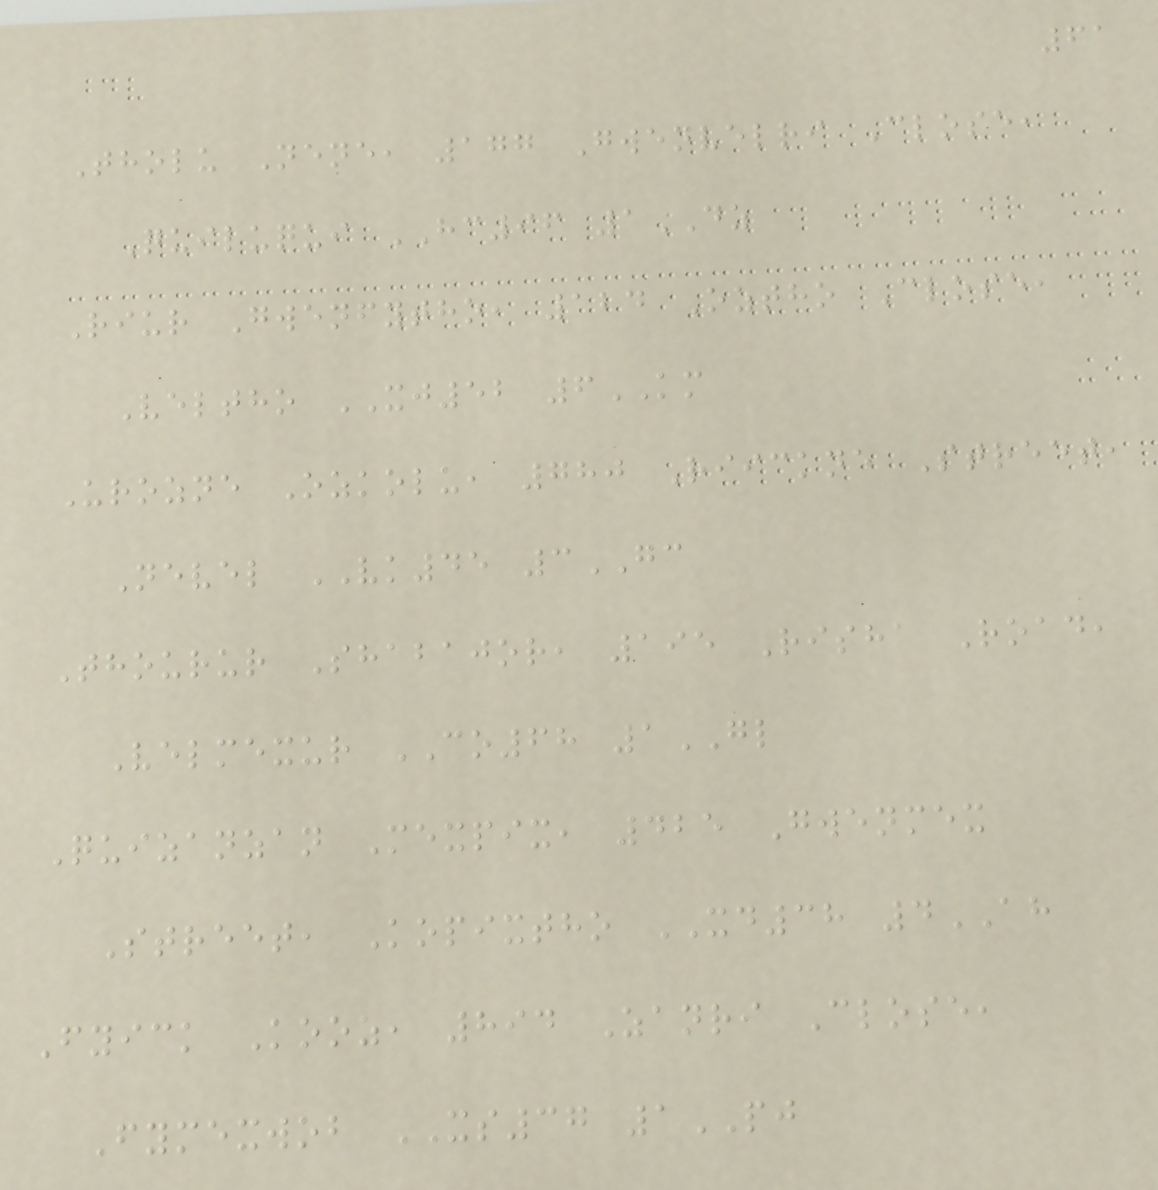61
Tholu Nene, 177 Gwenvelri Close,
Quiluqui HC96 1DZ
Riur Gwenfytho, 124 Oztho Close,
Veltho XJ52 6KM
Urozne Ozkolu, 780 Riickne Street,
Nevel VK45 3GC
Thourur Shabajor, 195 Risha Road,
Velmexur CO68 1GL
Quizanzan Mexpix, 425 Gwenmex
Street, Kopixtho XD38 4AH
Fyick Kooz, 894 Zanri Close,
Fymexwob XS37 1PJ
